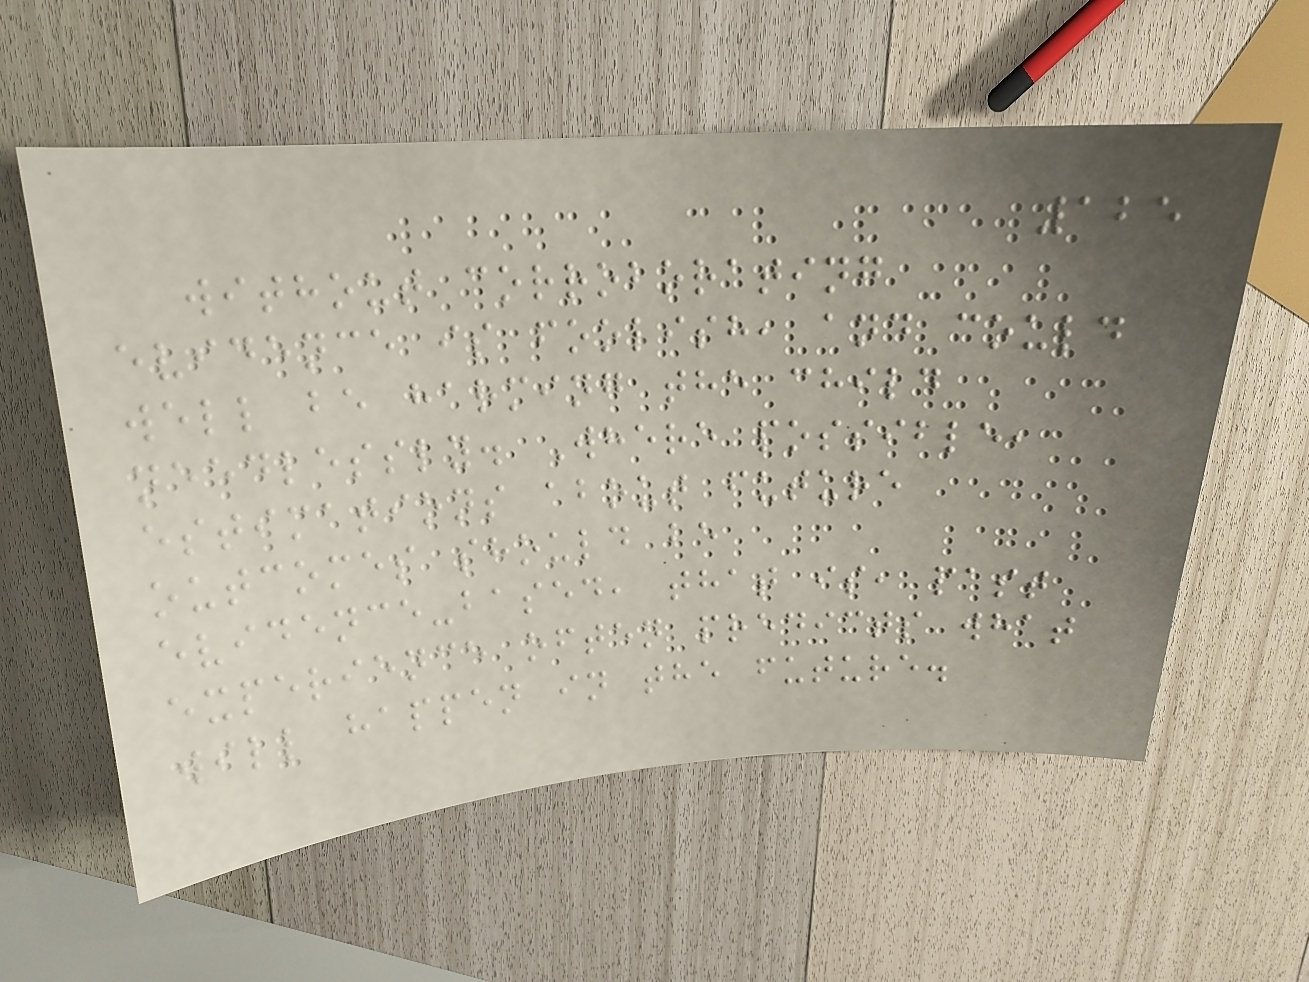125
without corroborating
evidence is foolish, and could
well be harming the child
needlessly. Where possible,
estimations about future
outcomes should be
evidence-based, that is, past
experience often predicts what
will happen in the future.
